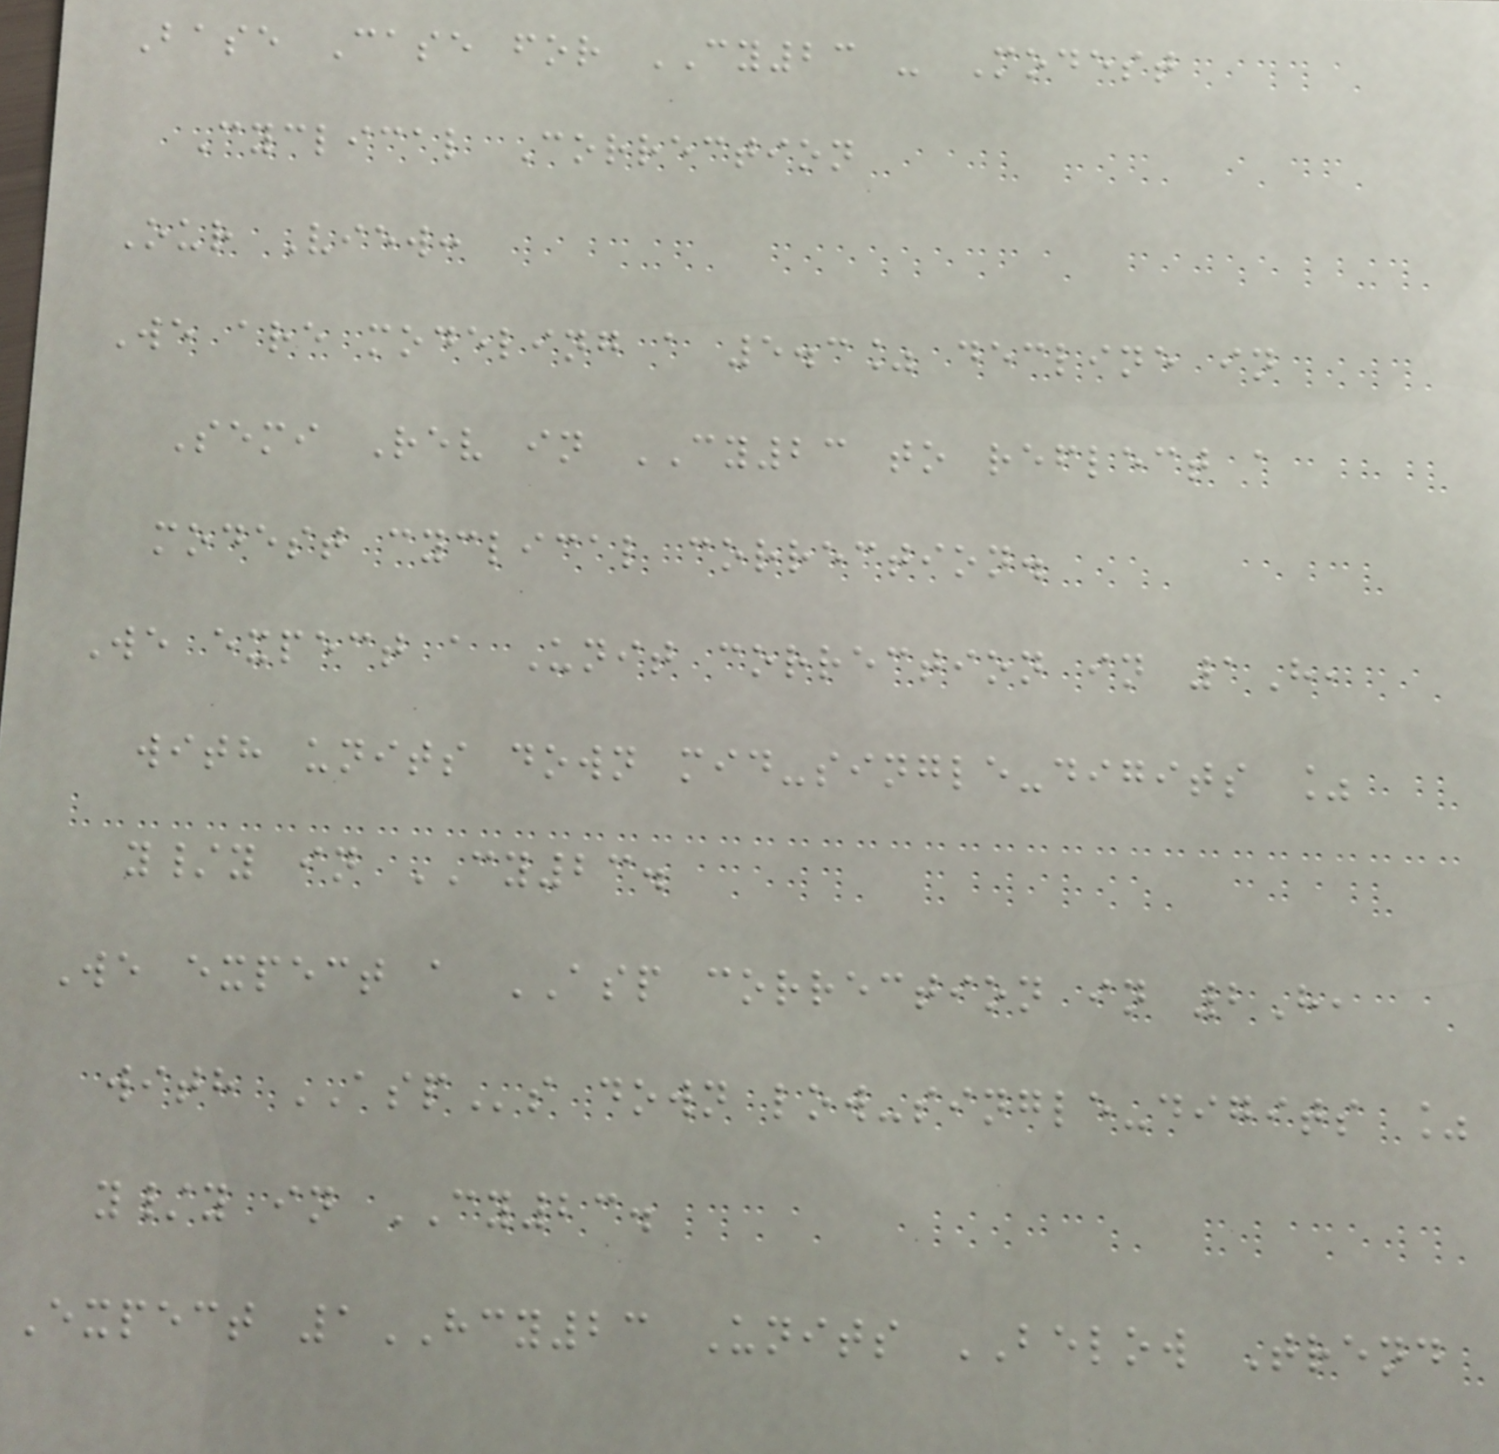Base Case for CY23 - Modest
Cyclical Correction
Our View:
We are modeling a 5.3% decline in
Semi Rev in CY23 to reflect a
modest cyclical correction.
We expect a Unit correction in 1H,
with units down mid-single-digits %
y/y in CY23.
We expect a ASP correction in 2H,
with ASPs down low-single-digits %
y/y in CY23.
Expect 1HCY23 Units BELOW Trend
